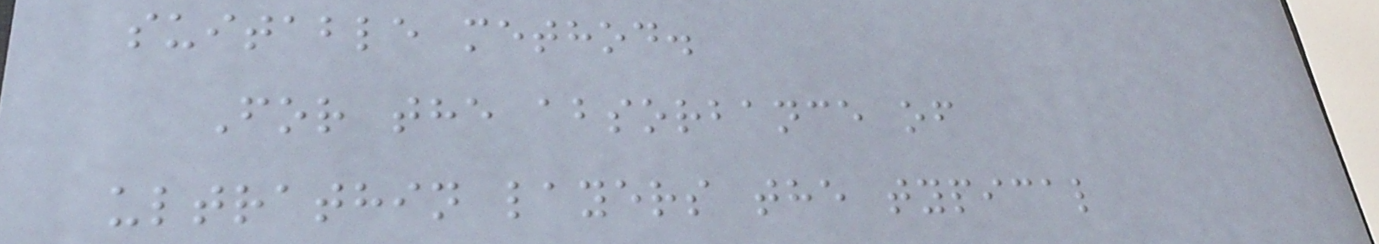suitable method.
For the absorbance of
ultrathin layers the typical
